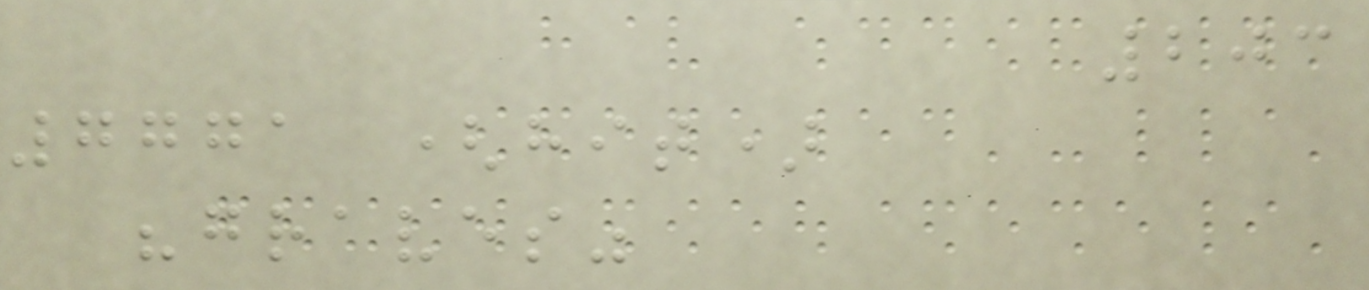203
7771 (hit)
"graves"
